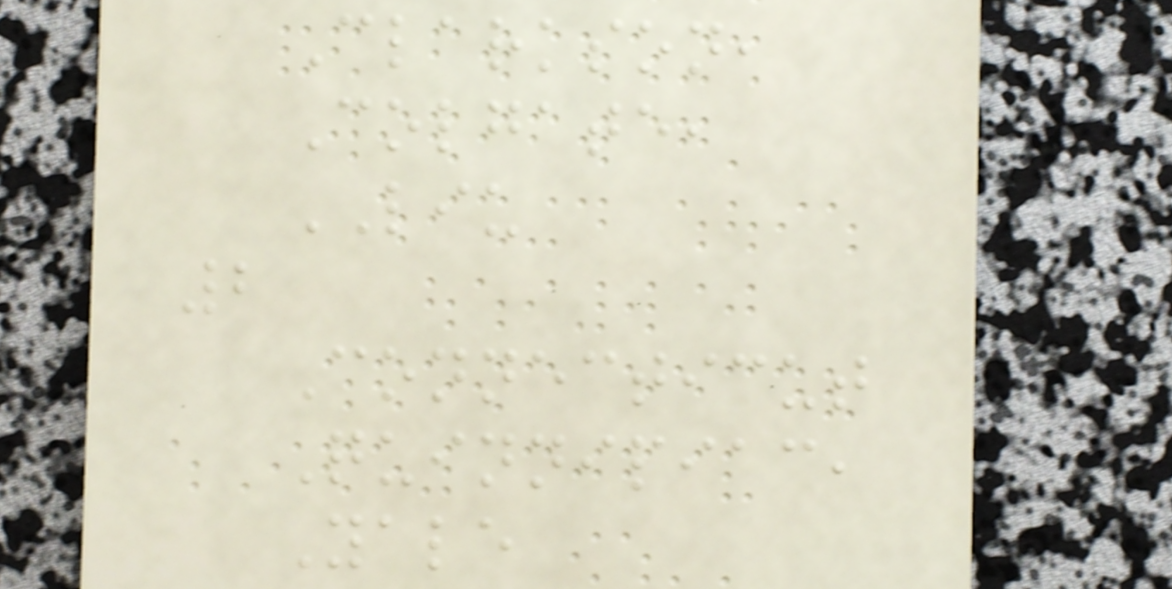Clarkson,
Colgate,
LIU
2
Connecticut
Quinnipiac,
Yale
